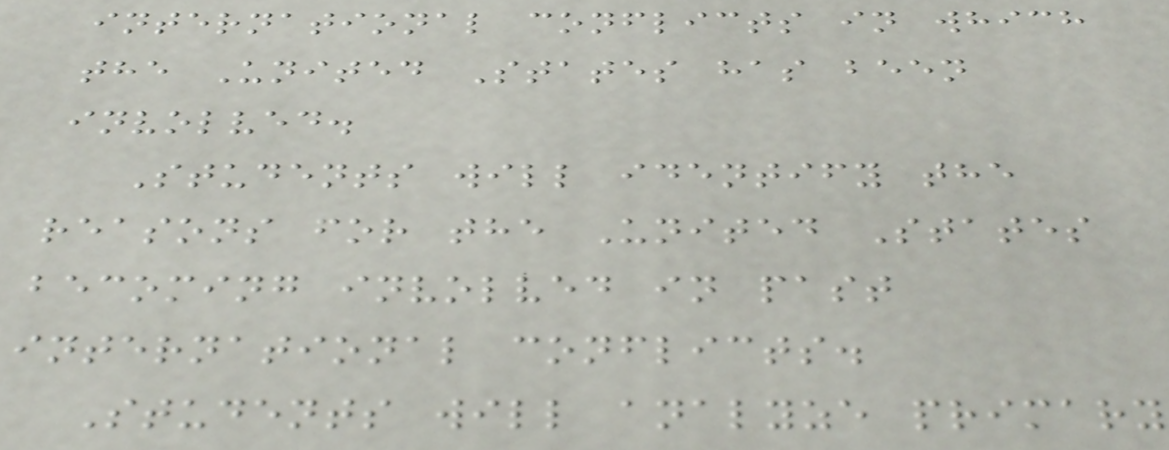international conflicts in which
the United States has been
involved.
Students will identify the
reasons for the United States
becoming involved in past
international conflicts.
Students will analyze primary
